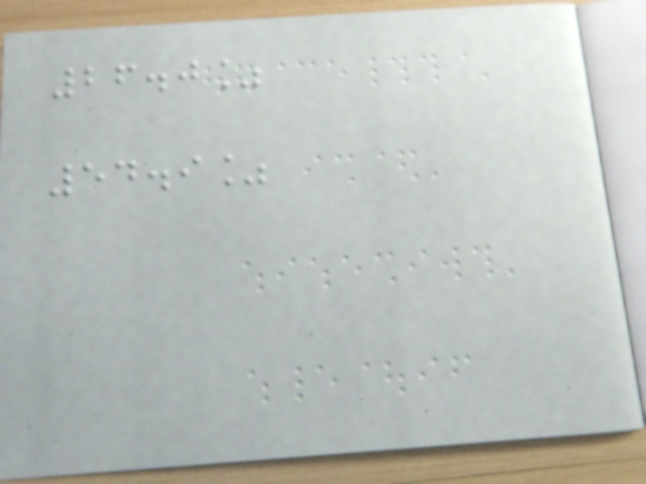26.0%
54.9%
